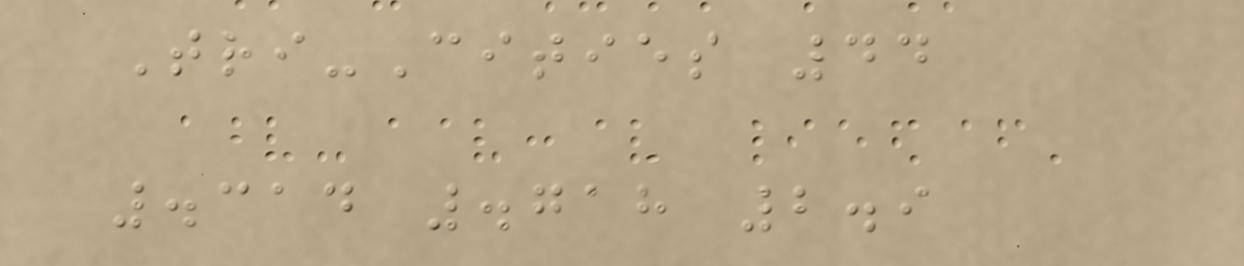Tri-Cities 44
.314 .718 2.9
